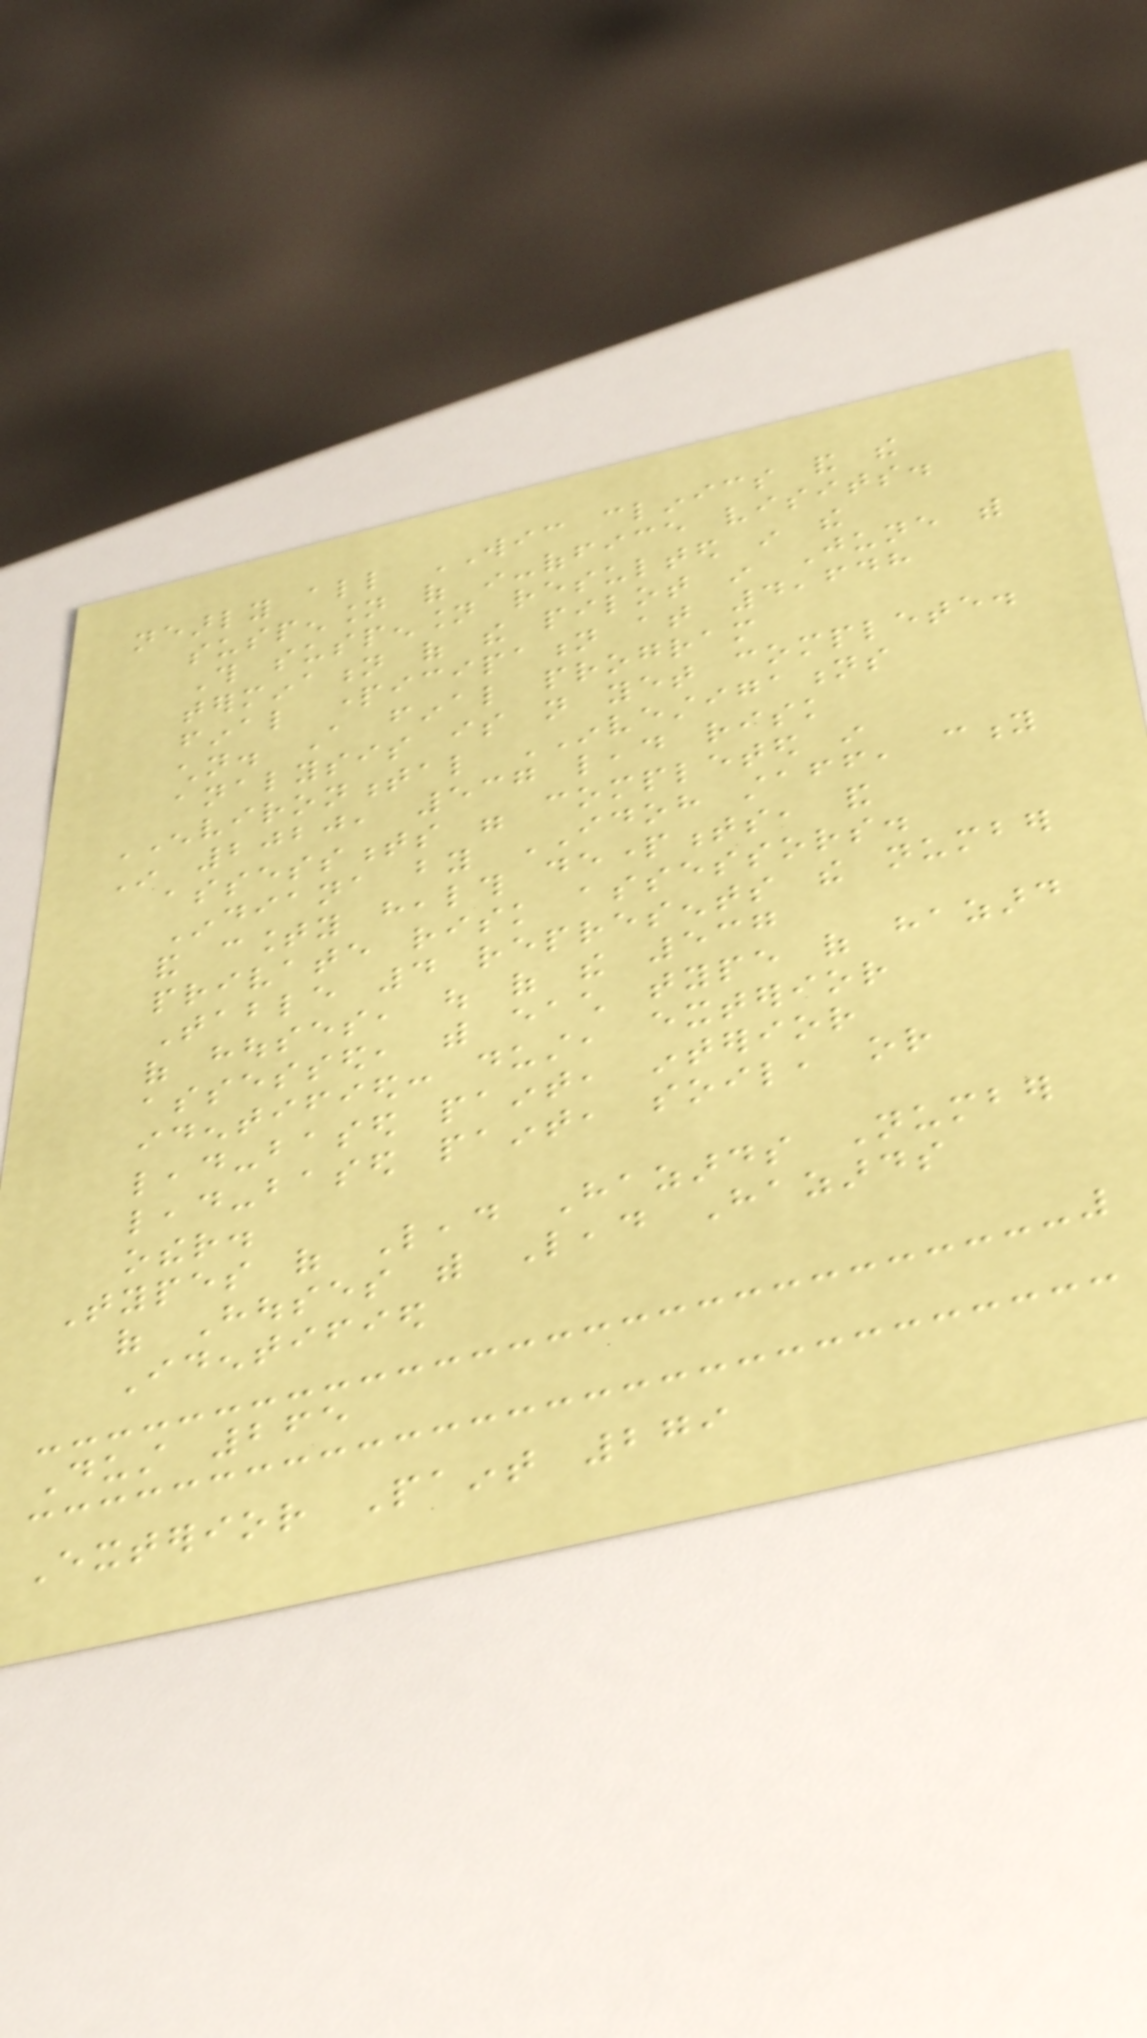nearly all WIC clinics and the
suspension of in-office visits.
This suspension resulted in the
termination of the pilot in June with
final participation at 4,648
children. A final program
analysis is not yet complete.
ENVIRONMENTAL INVESTIGATIONS
In 2020, 537 lead risk
assessments were completed in
Indiana by IDOH staff, city
and county health departments, and
private risk assessors.
Table 4 represents the number
of houses, out of the 537
assessed, with each type of hazard
identified: dust, exterior
lead-based paint, interior
lead-based paint, soil, or
other.
Types of Lead Hazards Number
of Houses with Lead Hazards
Identified
Dust 265
Exterior Paint 279
